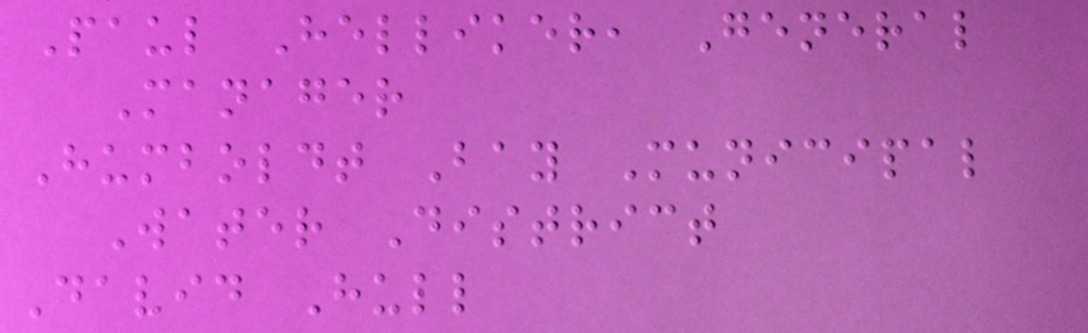Paul Helliker, General
Manager
Humboldt Bay Municipal
Water District
David Hull
